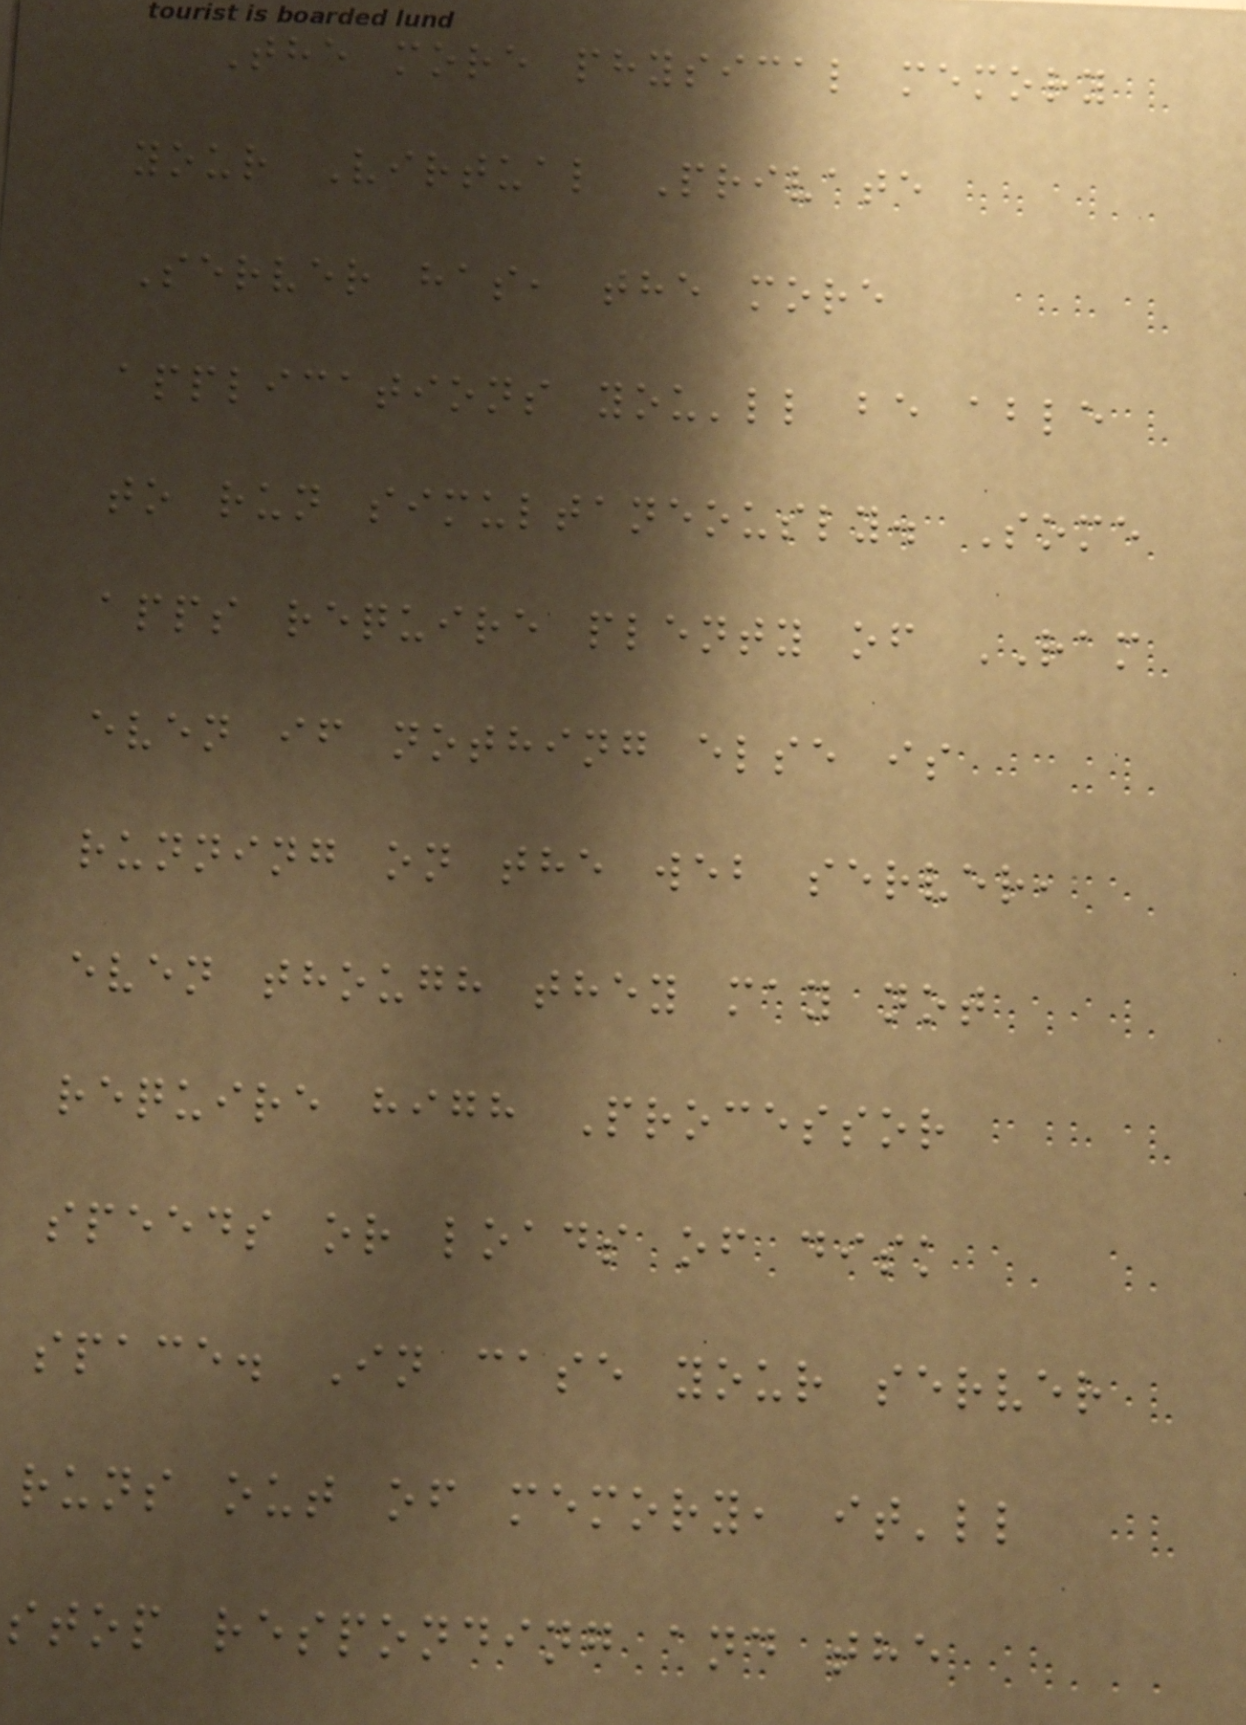The more physical memory
your Virtual Private
Server has, the more
applications you'll be able
to run simultaneously. Some
apps require plenty of RAM
even if nothing else is
running on the web server,
even though they may not
require high Processor
speeds or loads of disk
space. In case your server
runs out of memory, it'll
stop responding and the
